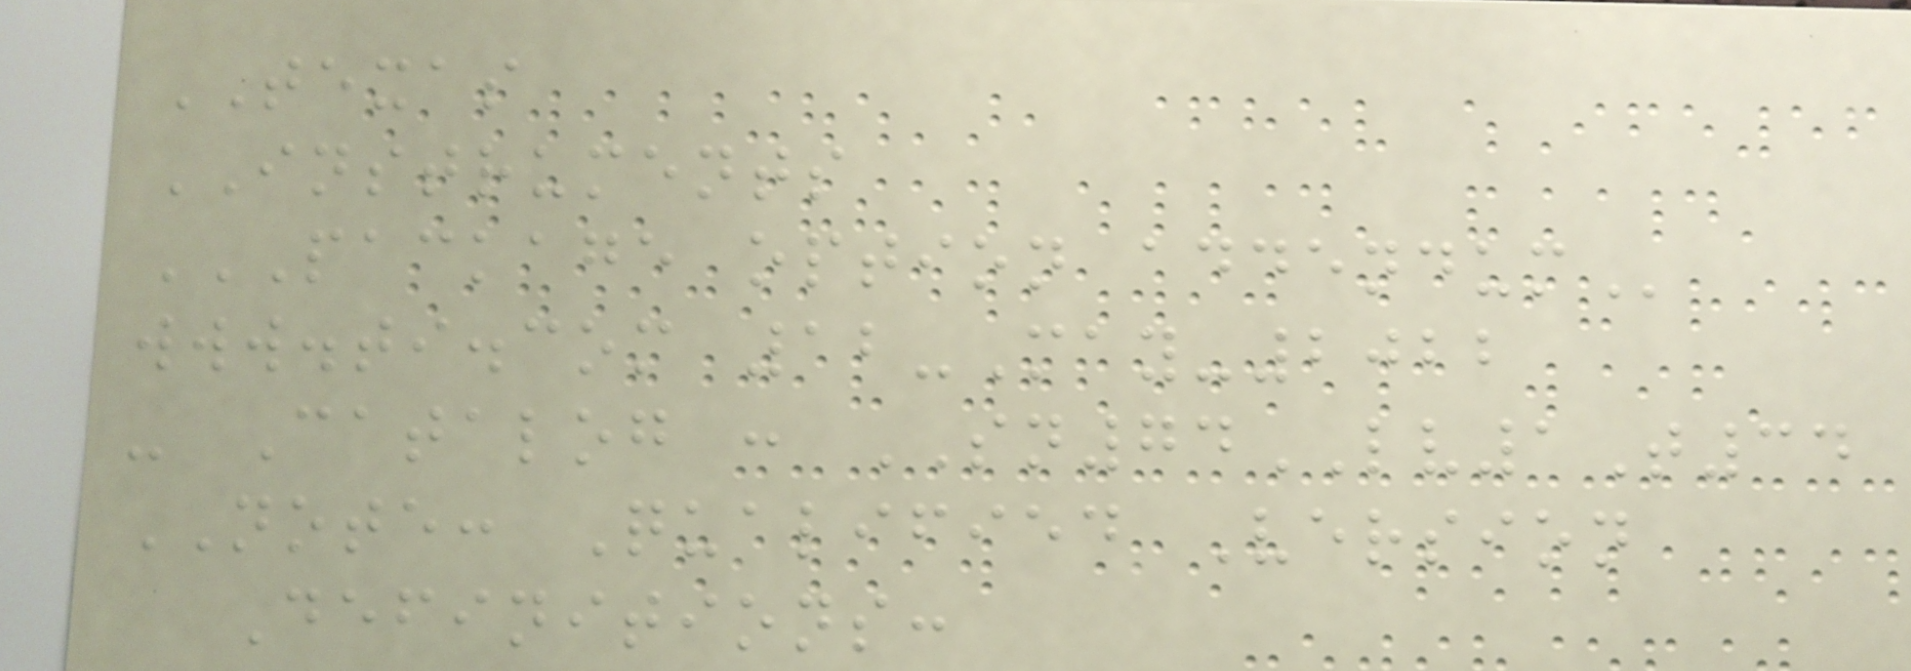TEXAS
INSTRUMENTS
PACKAGE OPTION ADDENDUM
www.ti.com 12-May-2022
- Catalog : SN74LV1T34
NOTE: Qualified Version
Definitions:
